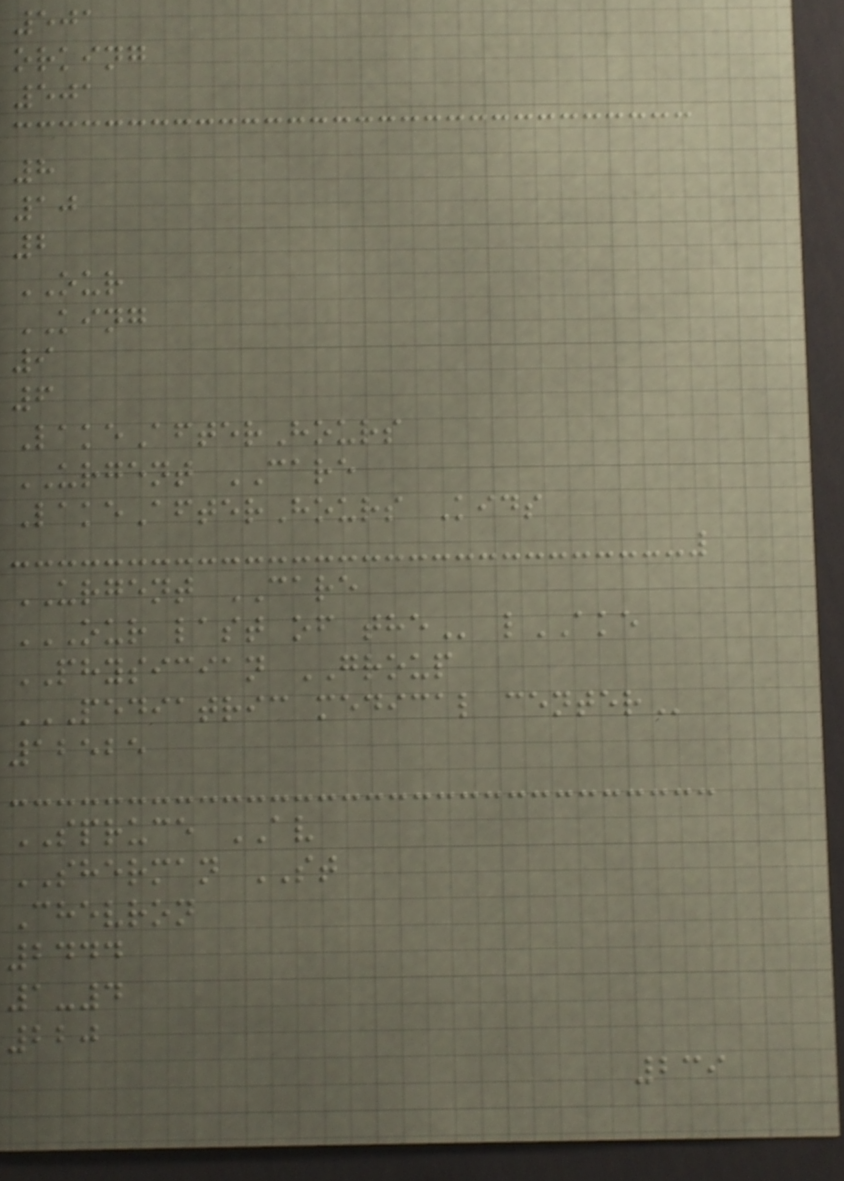501
orking
501
8
10
2
OUR
KING
9
6
LakeAfterHours
URGENT CARE
LakeAfterHours Kids
URGENT CARE
OUR LAST OF THE lAKE
PHYSICIAN GROUP
PEDIATRIC MEDICAL CENTER
12525
SPRUCE AV
SHERMAN ST
Chevron
2444
1-4
220
239
